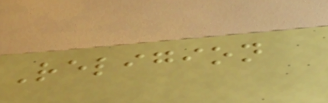Religion
